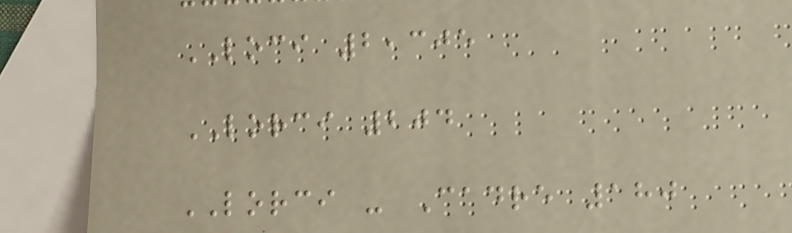LOCI 2,305
LORCI 204
LORCI - Cadre 180
